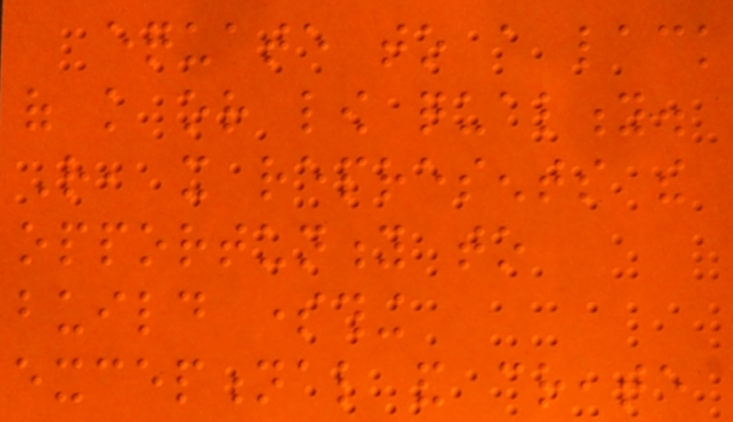equate to a lack
of knowledge or low quality.
Rather, it represents the
opportunity to
build something
exceptional and create
